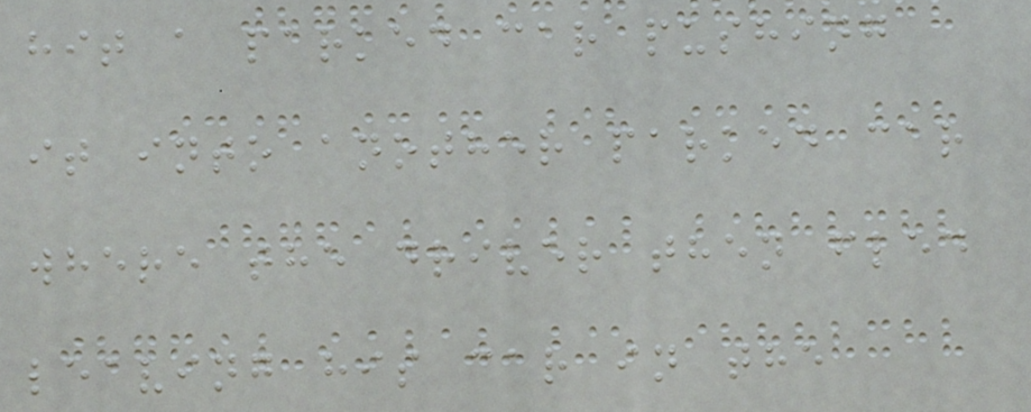hit a parked car pushing
it into another parked car
where the driver then fled
leaving his car in the
